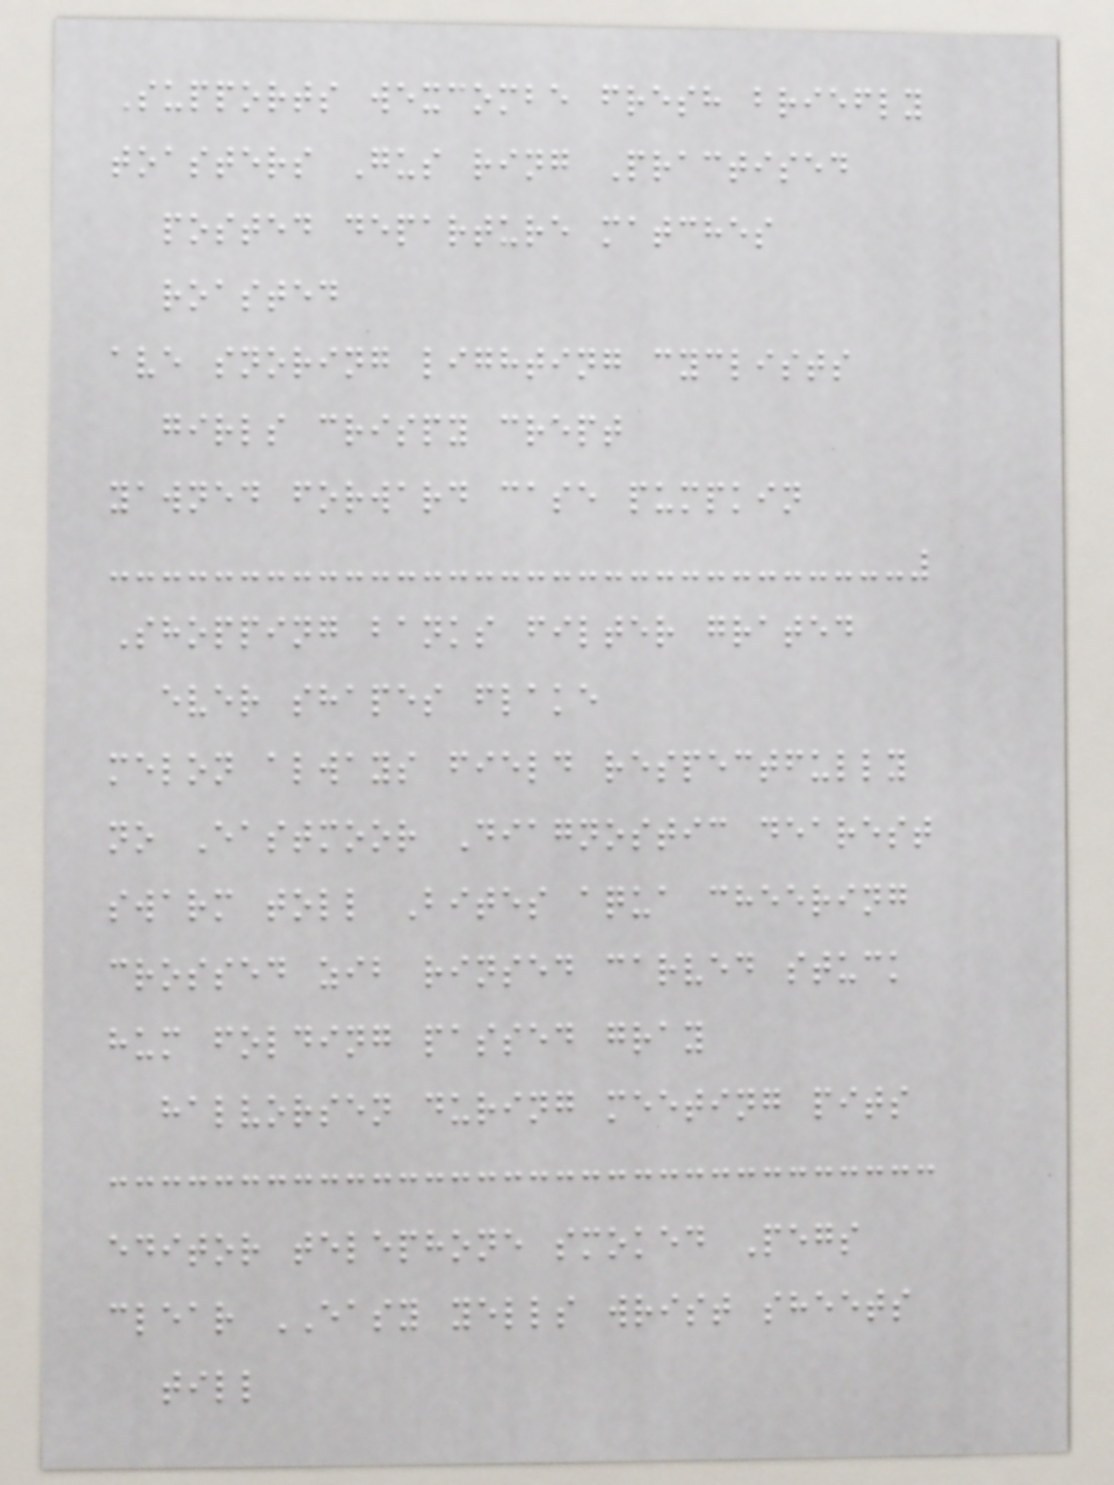Supports wexcombe fresh briefly
toasters Gus ring Practised
posted departure matches
roasted
ave snoring lighting cyclists
girls crispy crept
yawned forward case pumpkin
Shopping banks filter grated
ever shapes flake
melon always field respectfully
no Eastmoor Diagnostic dearest
swarm toll Bites aqua cheering
crossed zib rinsed carved stuck
hum folding passed gray
halvorsen during meeting pits
editor telephone smoked Pegs
clear EASY yells wrist sheets
till
